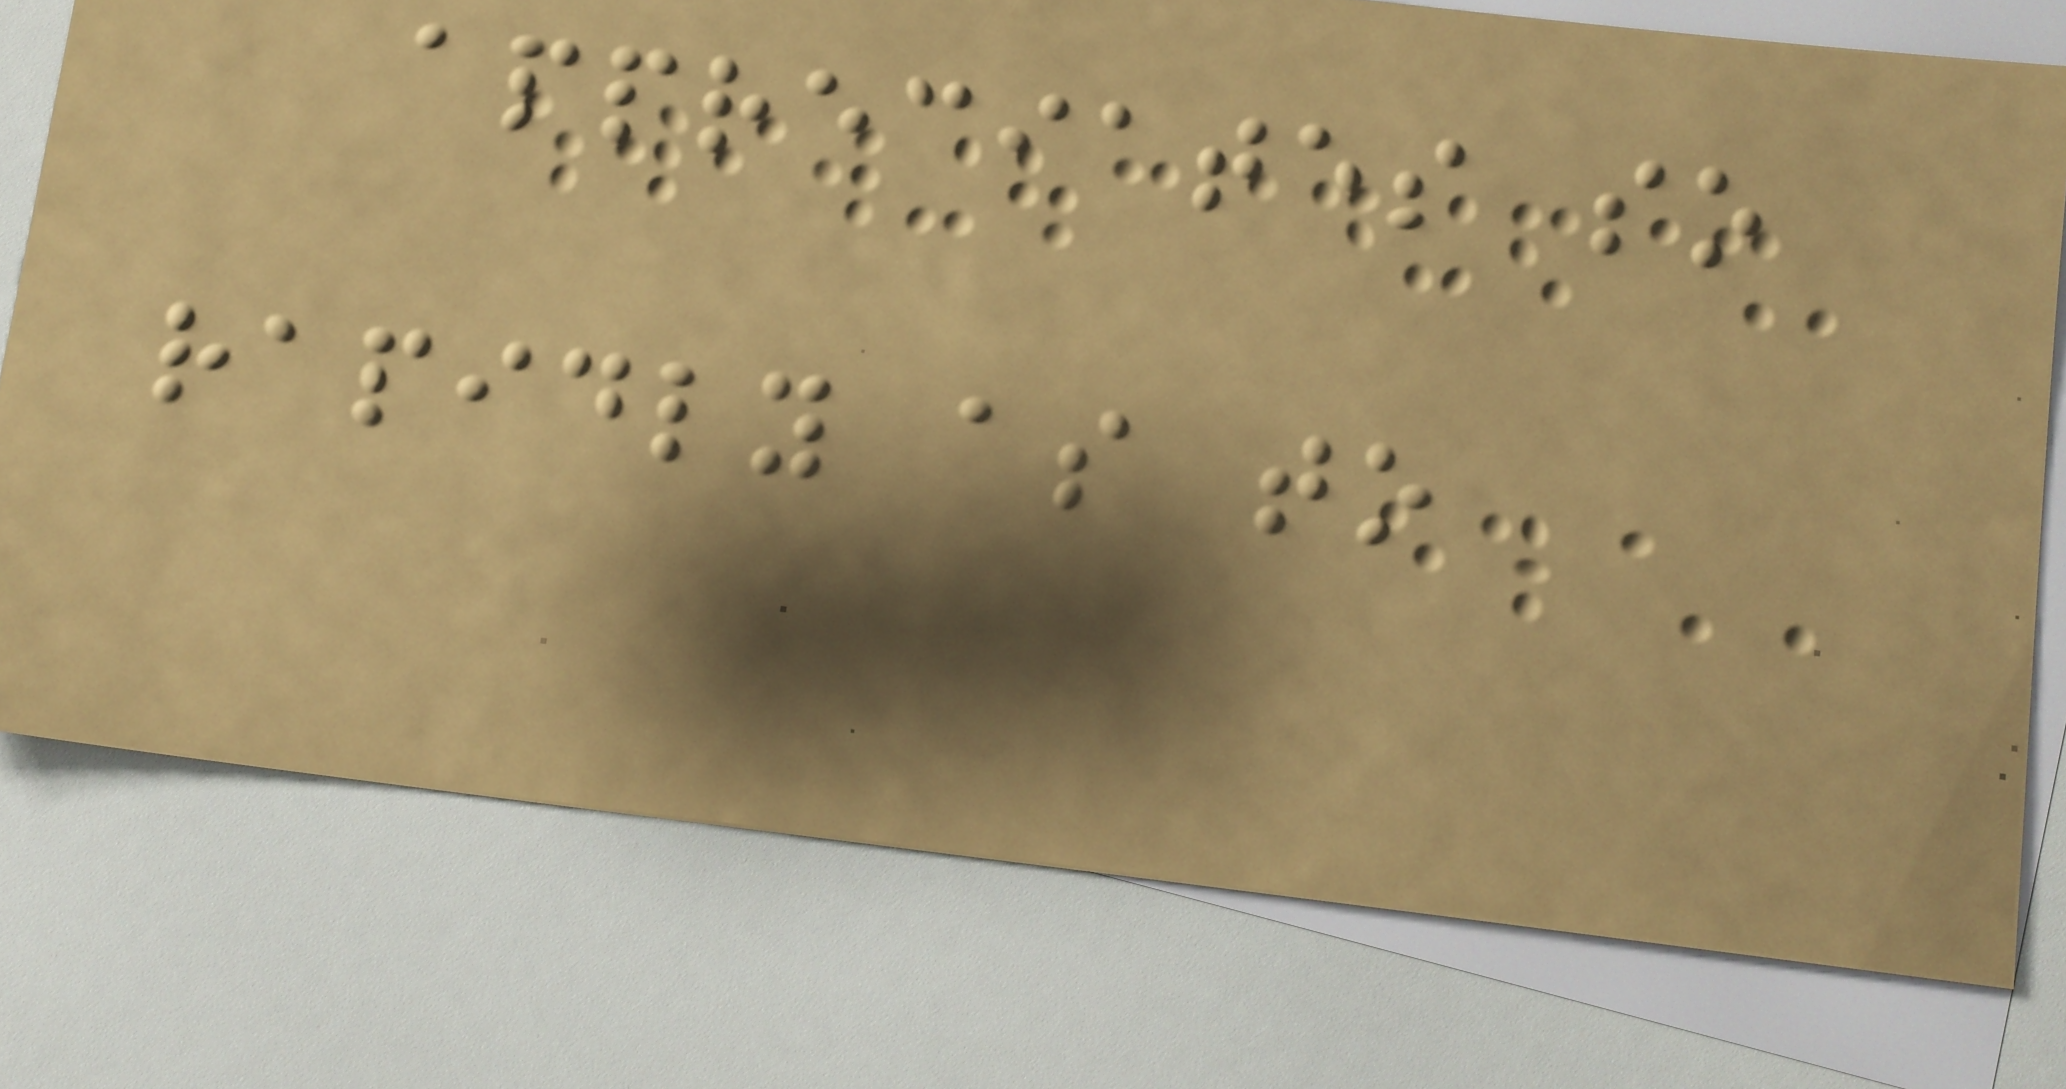appreciates so
rapidly as to
